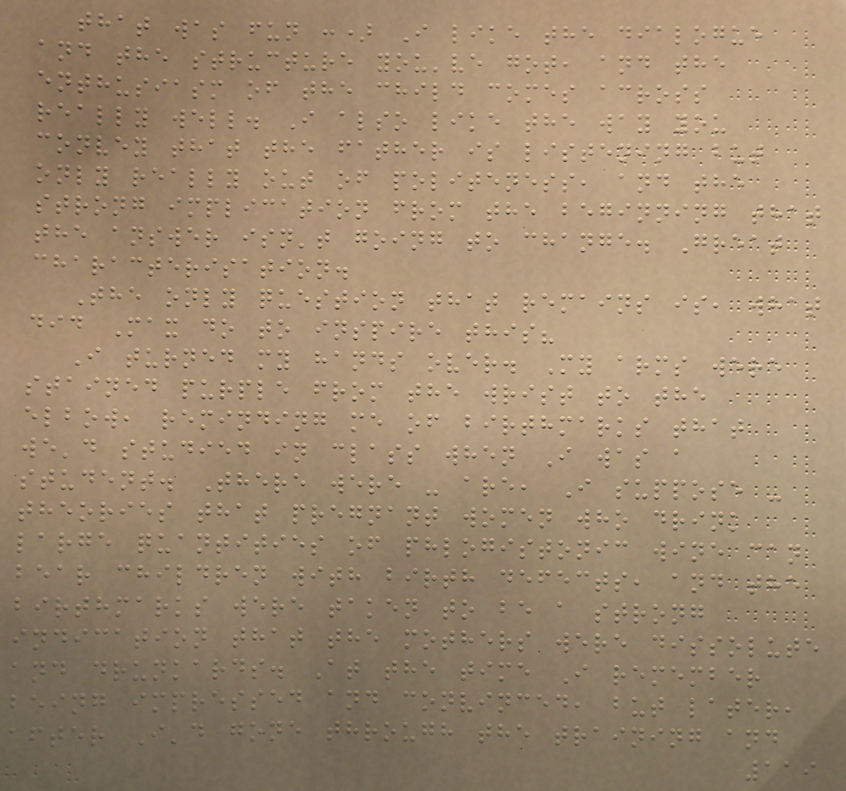that was fun :) I like the dialogue
and the structure you've got, and the
enthusiasm of the child comes across
really well. I also like the way you
convey that the father is listening but
only really out of politeness, and the
strong implication from the beginning that
the answer isn't going to change. Great
characterisation.
The only question that remains is, what
did Max do to inspire this?
I turned my hands over. My arms were
stained purple from the wrist to the
elbow, reminding me of birthmarks that
we'd studied in class when I was a
student. There were - are, I suppose -
theories that pregnant women who drink
large quantities of phlogistonic wine can
bear children with birth defects, and the
birthmarks were taken to be a strong
indication that the mothers were dissolute
and drunkards. At the time I remember
being impressed and convinced, but later,
after I'd gone through the training and
119
